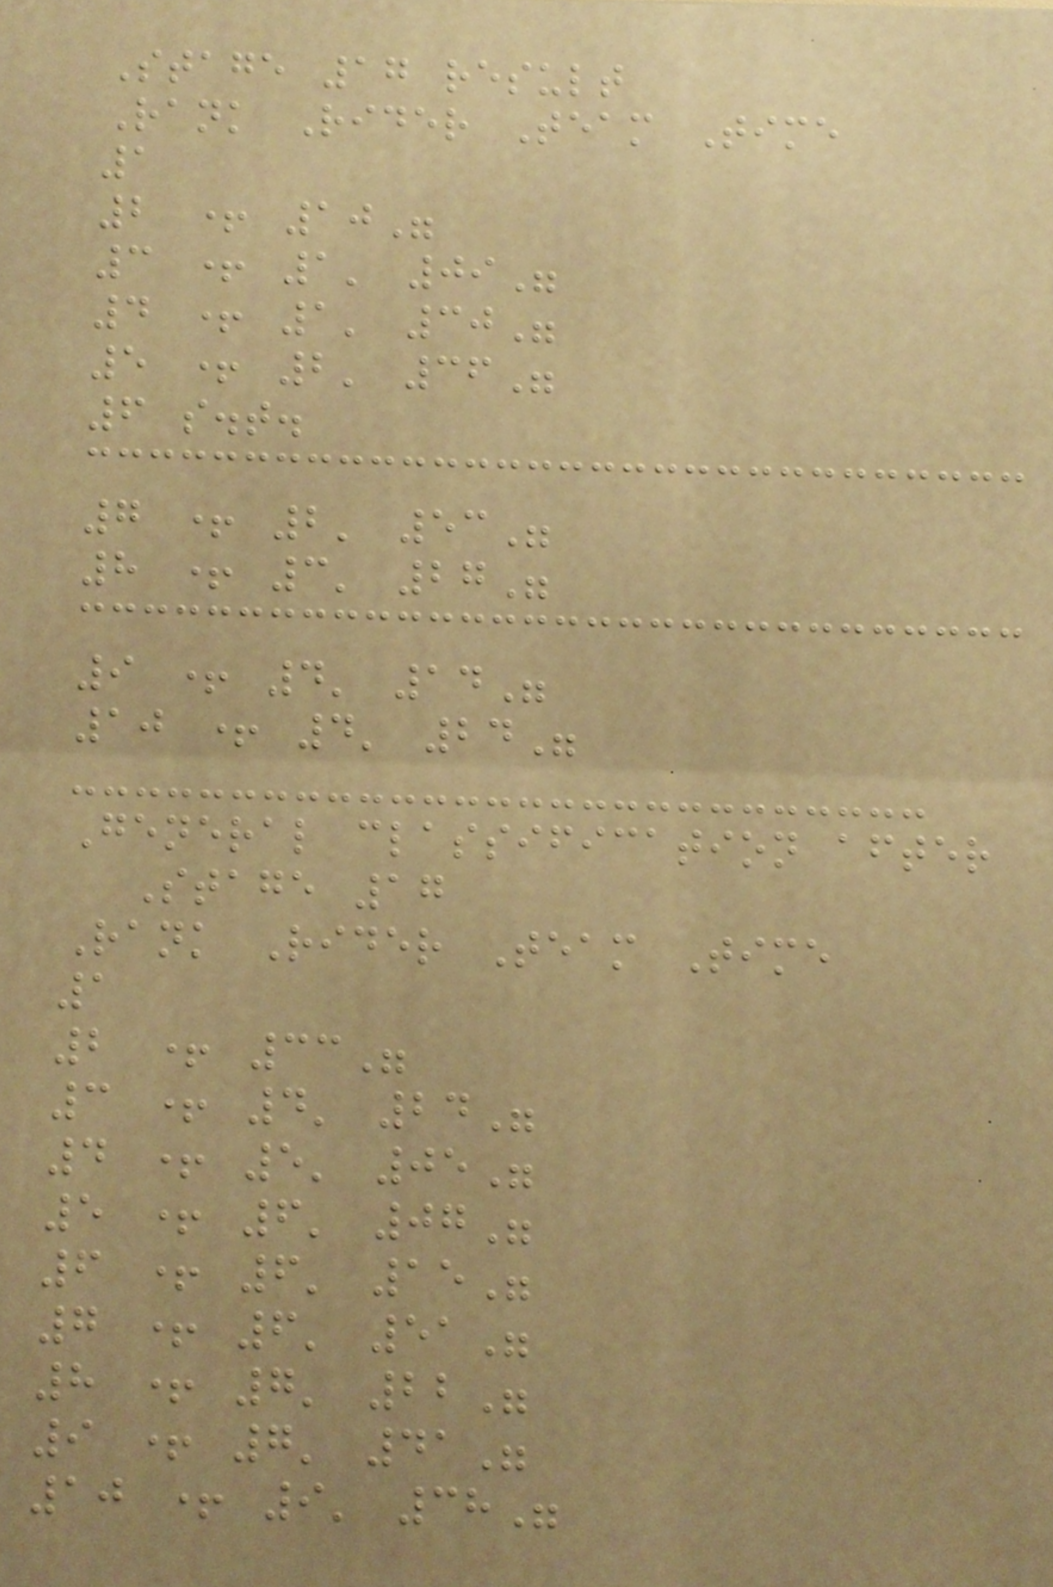Stage 17 result
Rank Rider Team Time
1
2 + 10"
3 + 1' 09"
4 + 1' 30"
5 + 2' 36"
6 s.t.
7 + 2' 53"
8 + 3' 27"
9 + 4' 14"
10 + 4' 24"
General classification after
Stage 17
Rank Rider Team Time
1
2 + 33"
3 + 4' 24"
4 + 5' 05"
5 + 6' 07"
6 + 6' 15"
7 + 6' 51"
8 + 7' 22"
9 + 7' 41"
10 + 9' 38"
